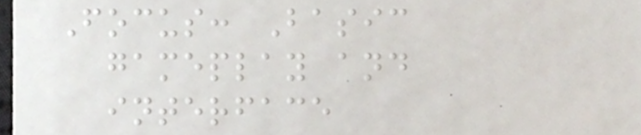Focus: Basic
gameplay and
interface
